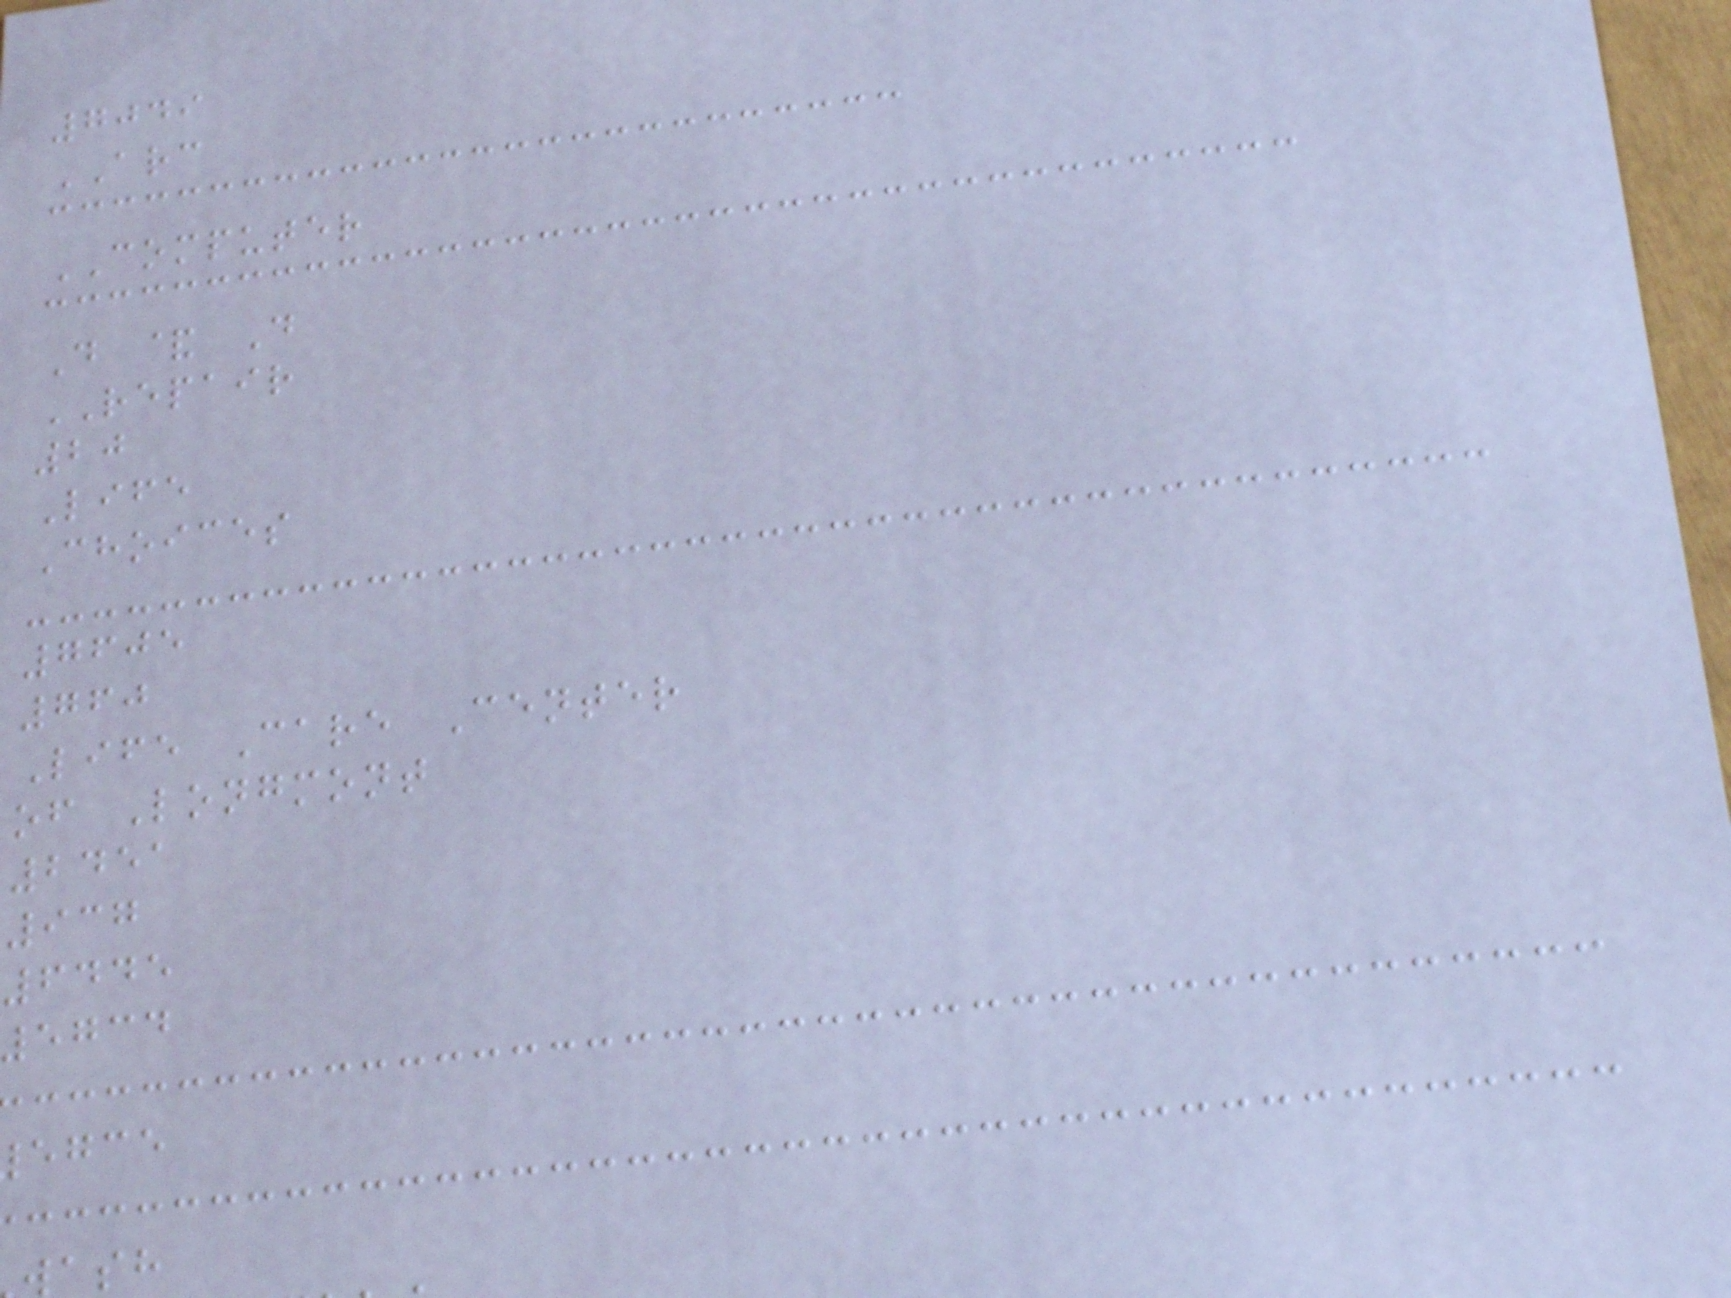7049
ARC
COMPUTER
D & D
REPAIR
20
Life
Choices
7605
760
Life Care Center
of Longmont
2451
937
6445
5734
egce
